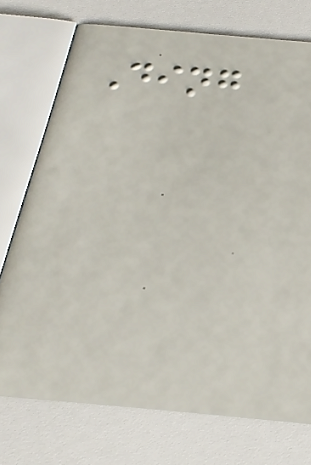Ding
